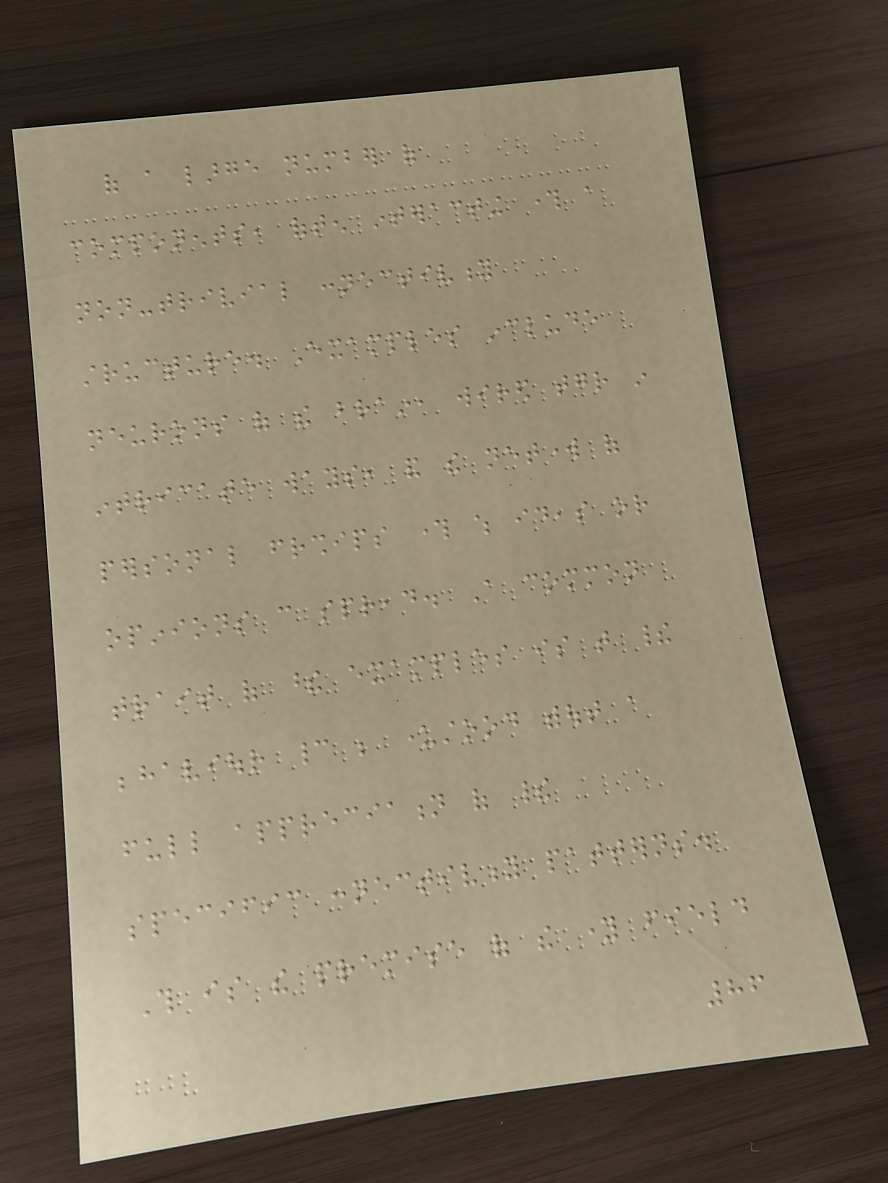of a large number of
components, often interacting through a
non-trivial connectivity
structure. Examples include
neurons of the brain, wired together in
intricate ways, and the network of
personal friendships through which ideas or
opinions can spread. A common
trait of these examples is that their
behaviour cannot be understood without a
full appreciation of their
specific connectivity patterns.
This is the premise of the young field
86
